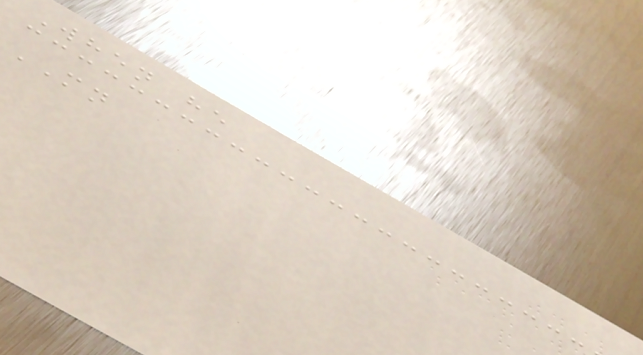When he
MN
